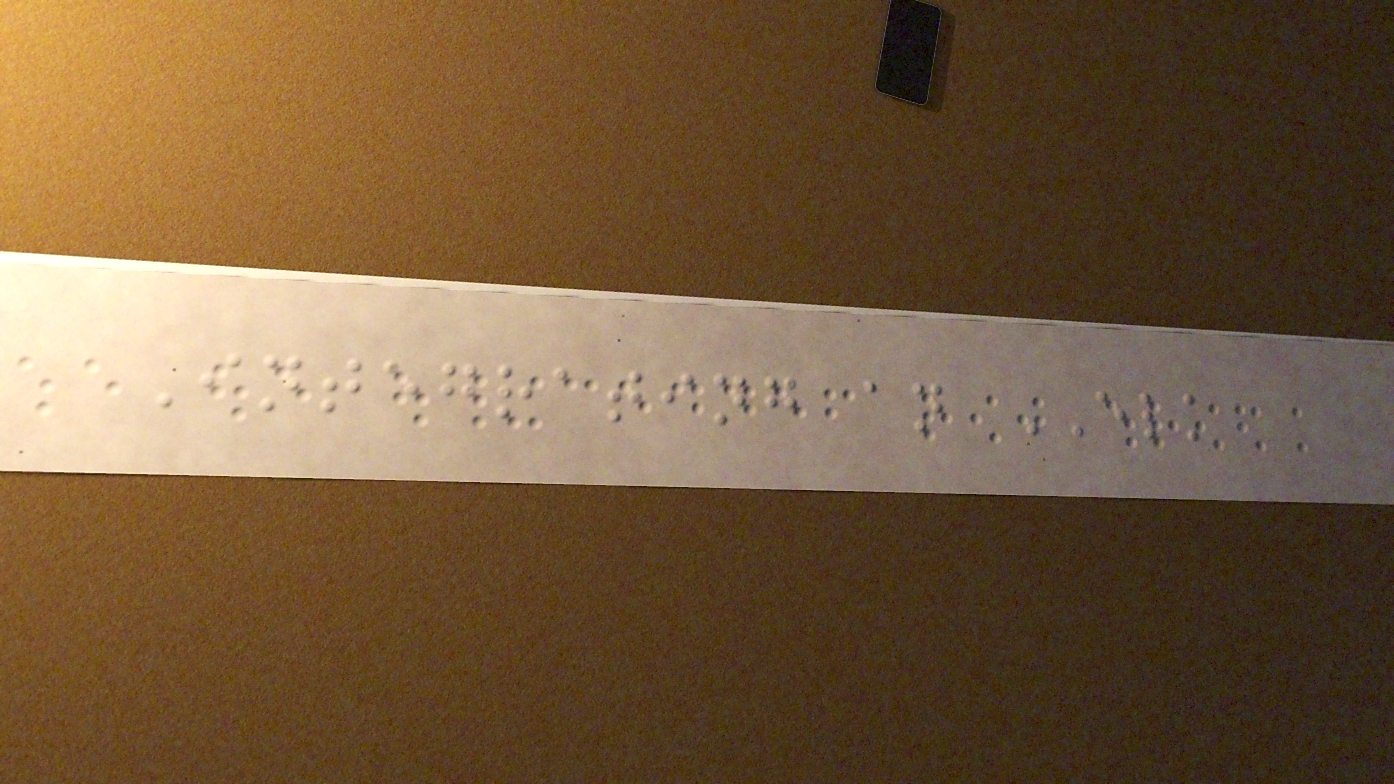Integrating an ELK
